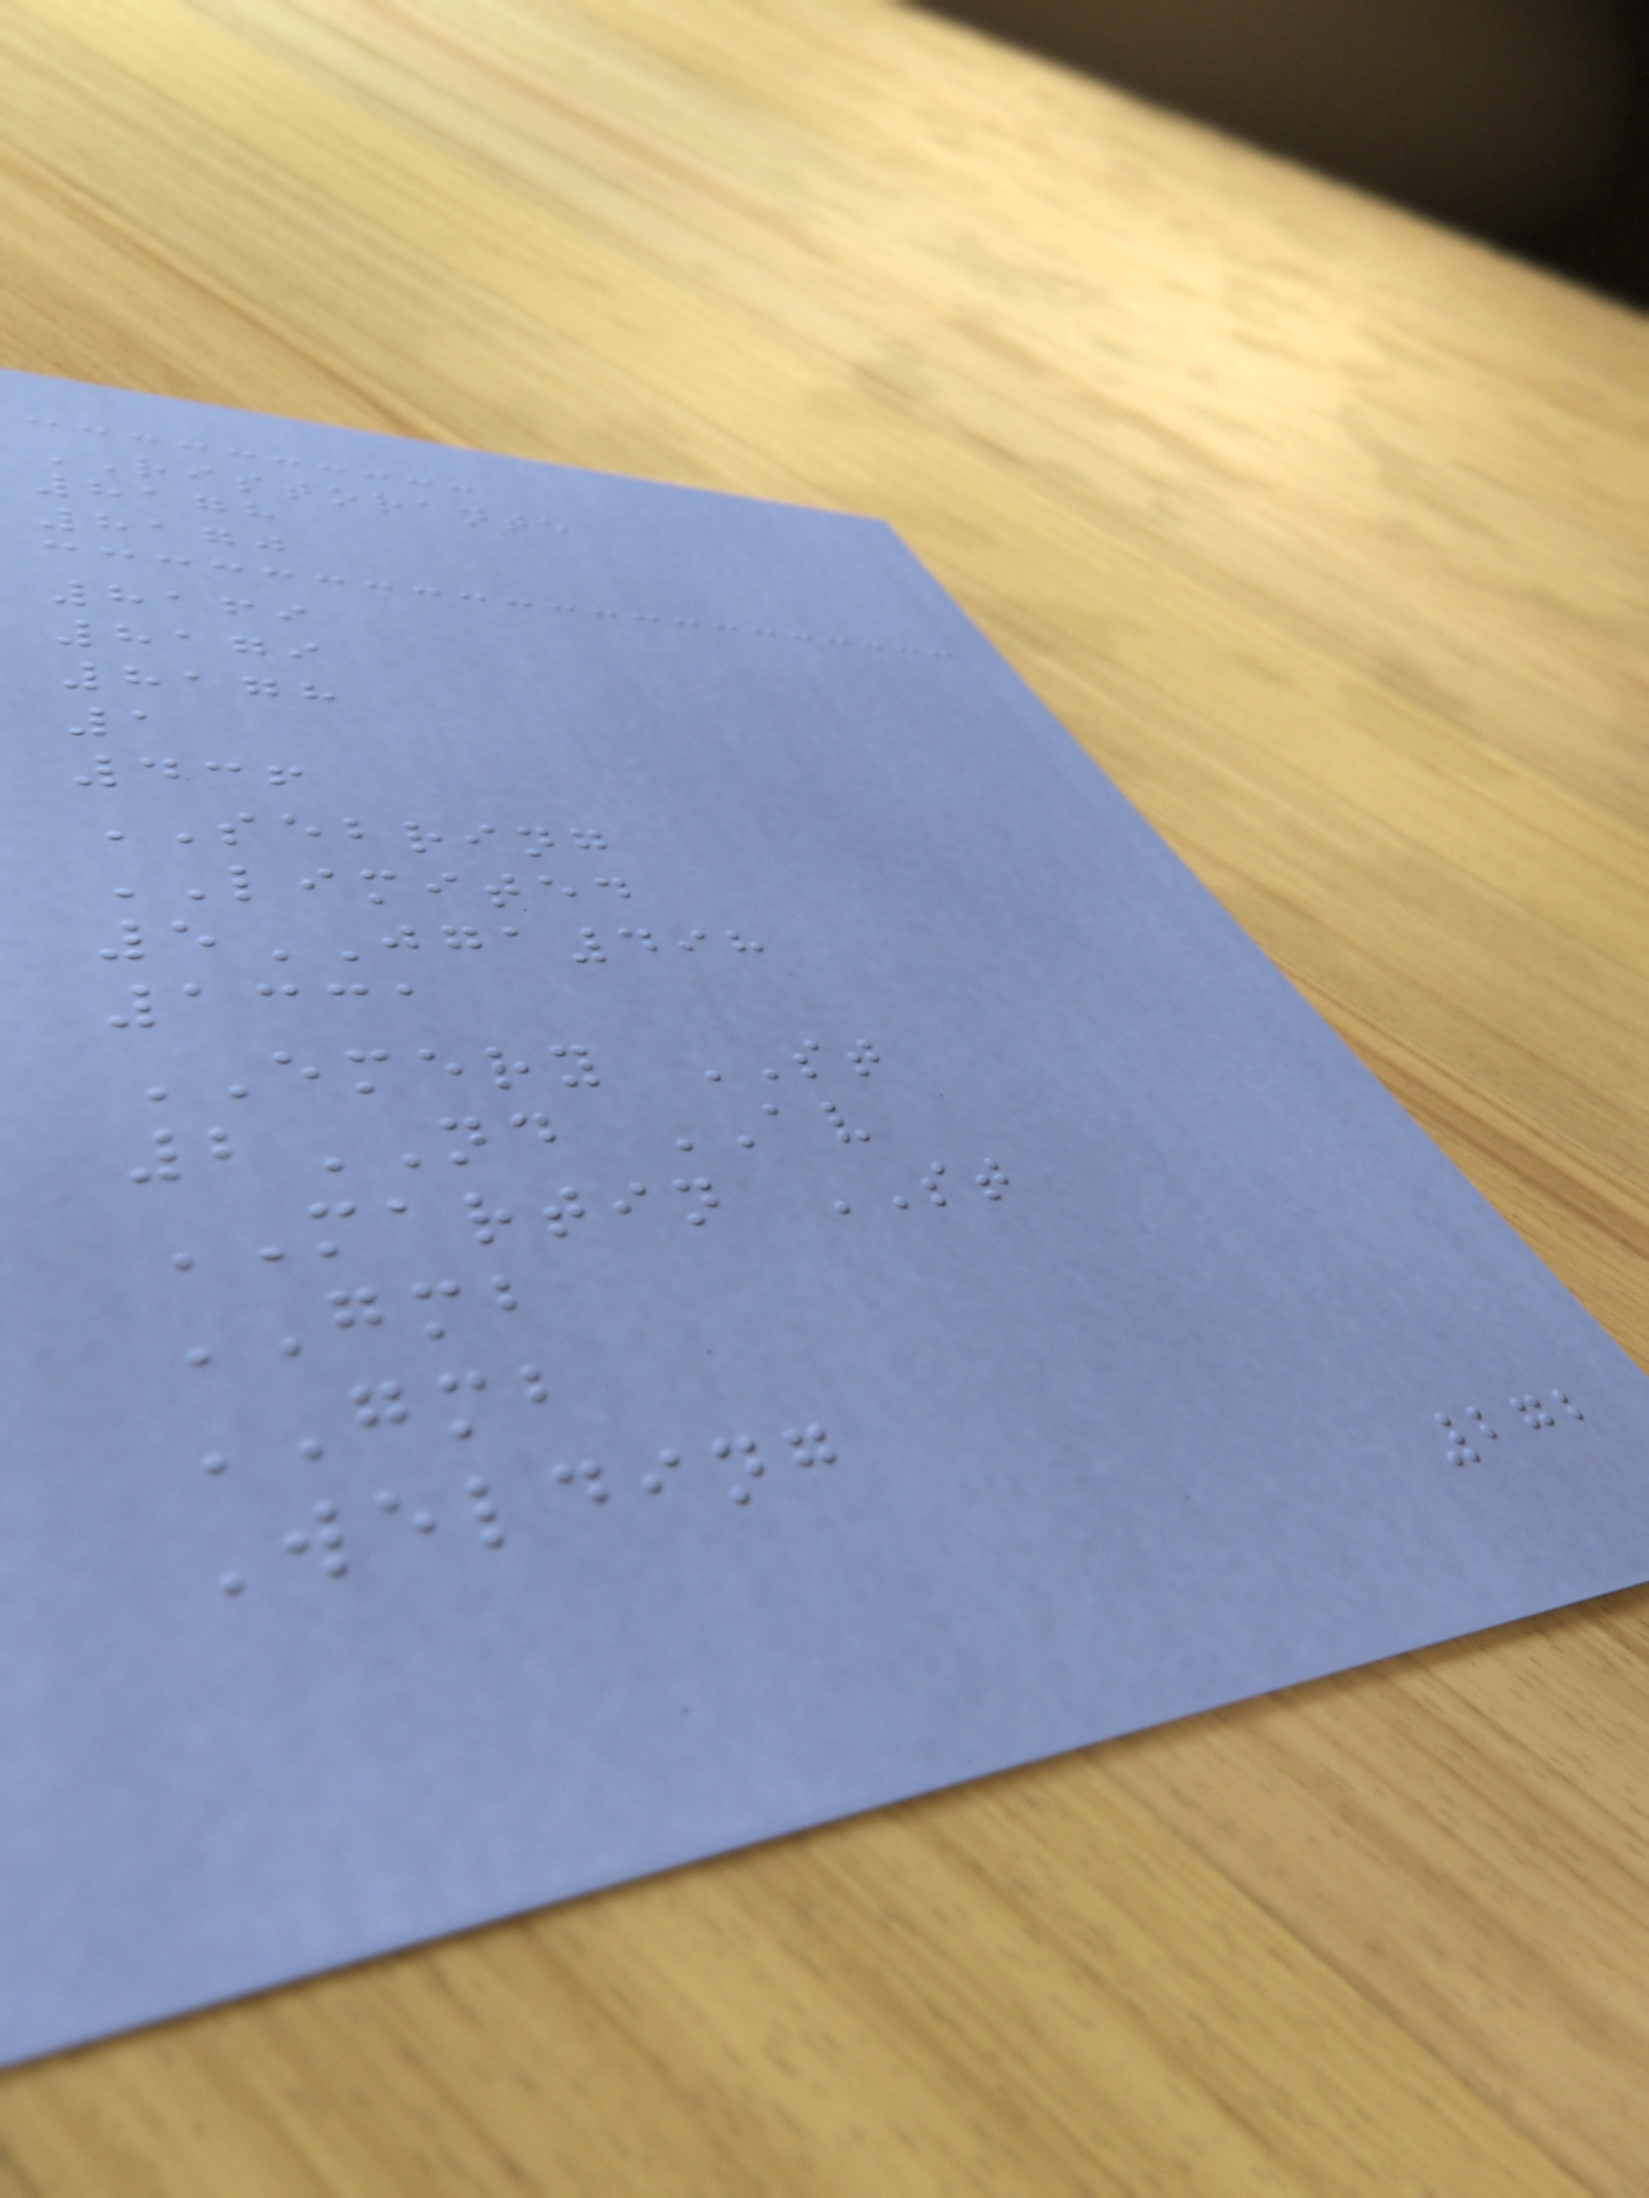RISTORANTE
8178
8170
8169
8179
8178
1
436
SEBRING
LIMITED
5JGA498
1331
EMERY ST
2ND AV
MARTIN ST
GMB
GMB
Welding
272
